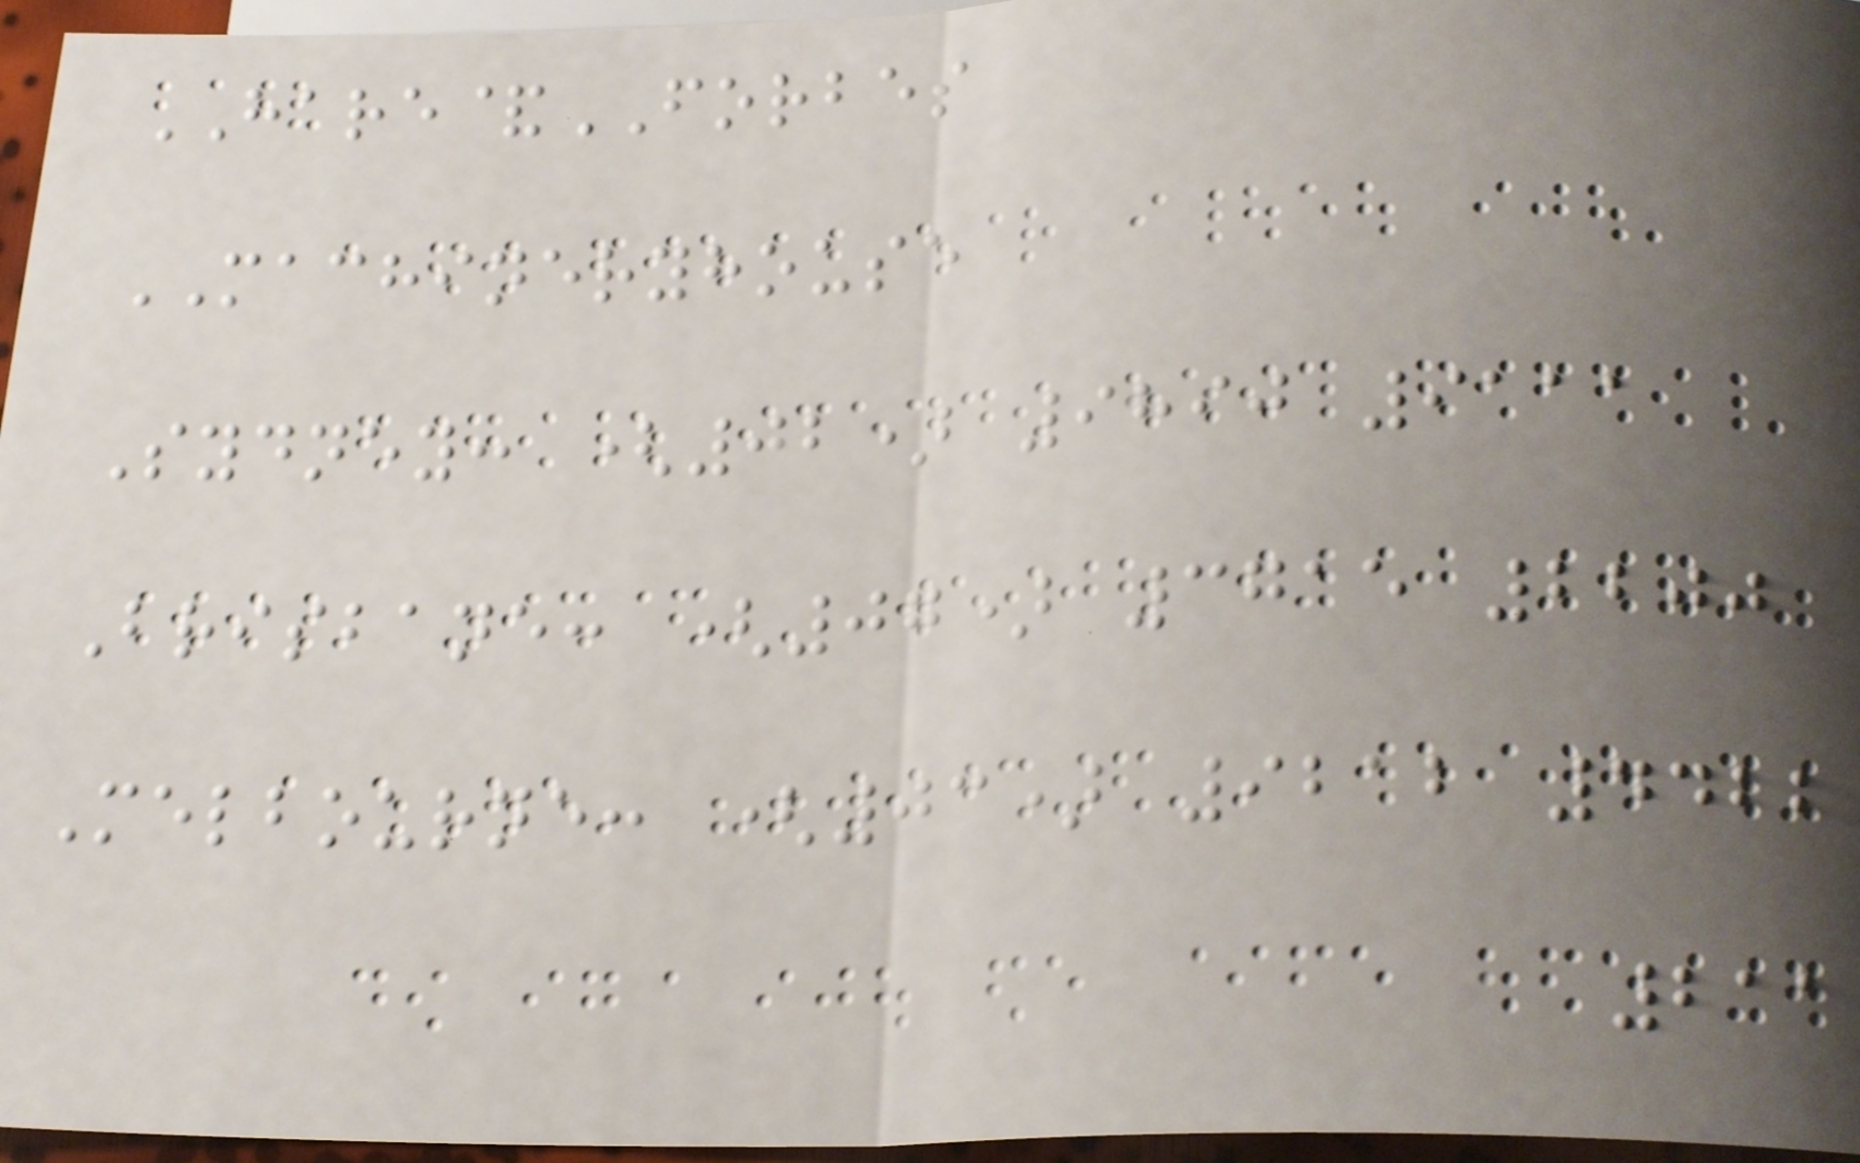HARE&FORBES
MACHINERYHOUSE
Sydney: (02) 9890 9111
Brisbane: (07) 3715 2200
Melbourne: (03) 9212 4422
211
